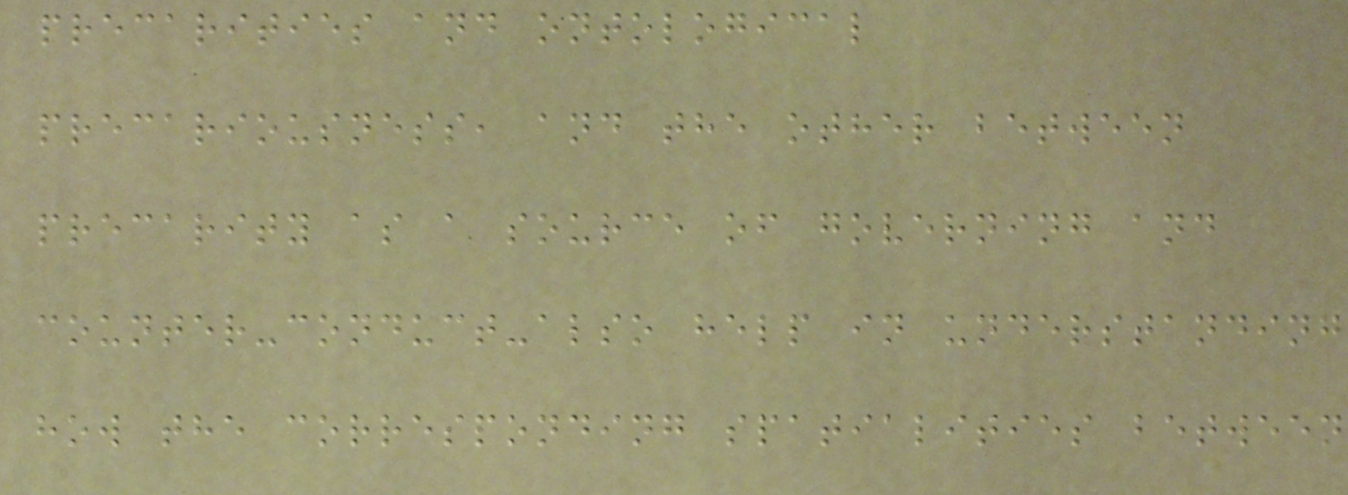precarities and ontological
precariousness, and the other between
precarity as a source of governing and
counter-conduct-also help in understanding
how the corresponding spatialities between
